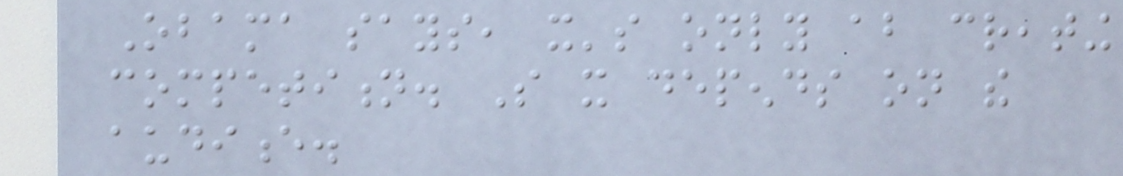Obama says, it's only about creating
competition. So it depends on the
audience.
